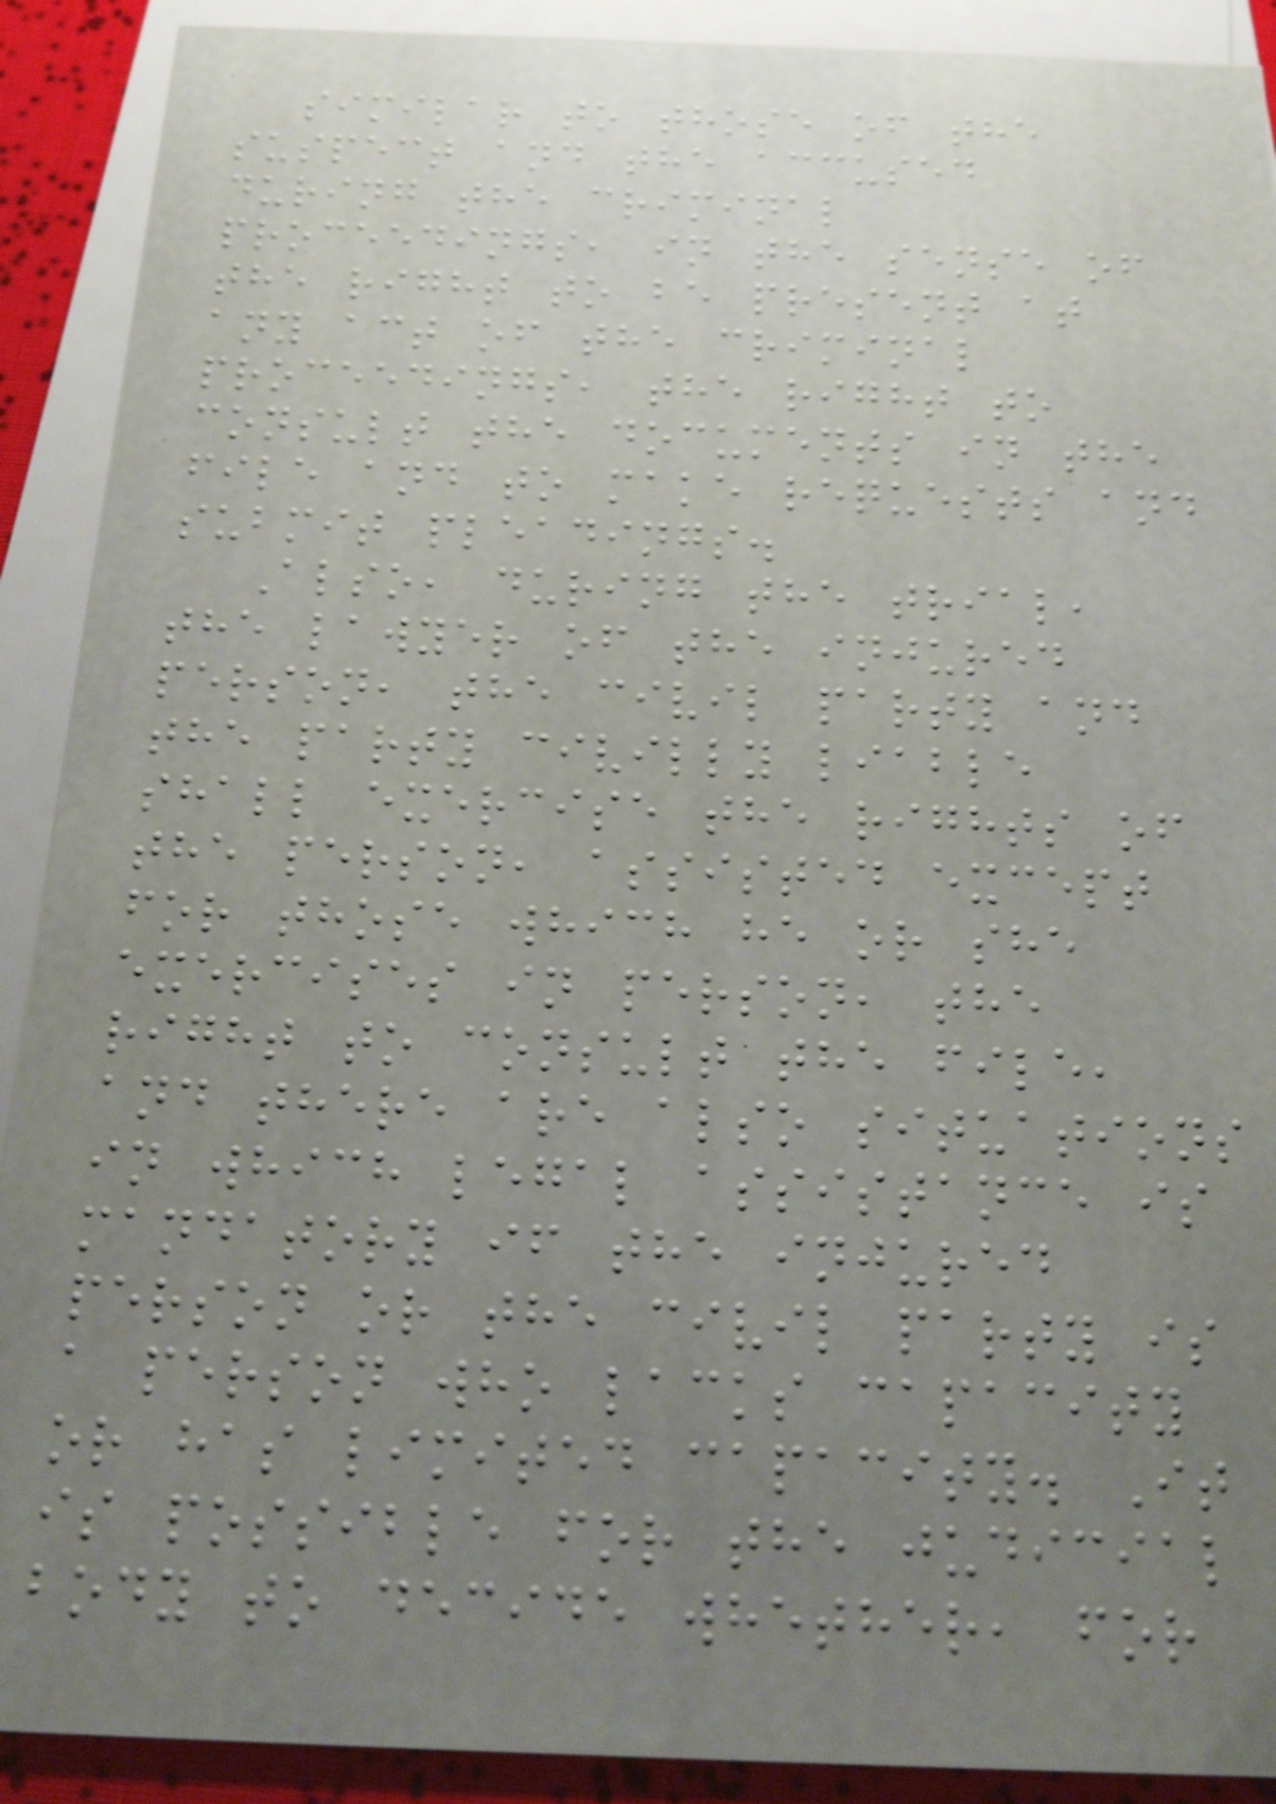similar to those of the
suspect and the accused
during the criminal
proceedings, in the sense of
the right to be present at
any act of the criminal
proceedings, the right to
consult the documents in the
file and to make requests and
submit pleadings.
Also, during the trial,
the lawyer of the injured
person, the civil party and
the party civilly liable
shall exercise the rights of
the person, assisted except
for those which he or she
exercises in person, the
right to consult the file,
and there are also situations
in which legal assistance is
mandatory if the injured
person or the civil party is
a person who lacks capacity
or has limited capacity. It
is possible for the judicial
body to decide whether, for
